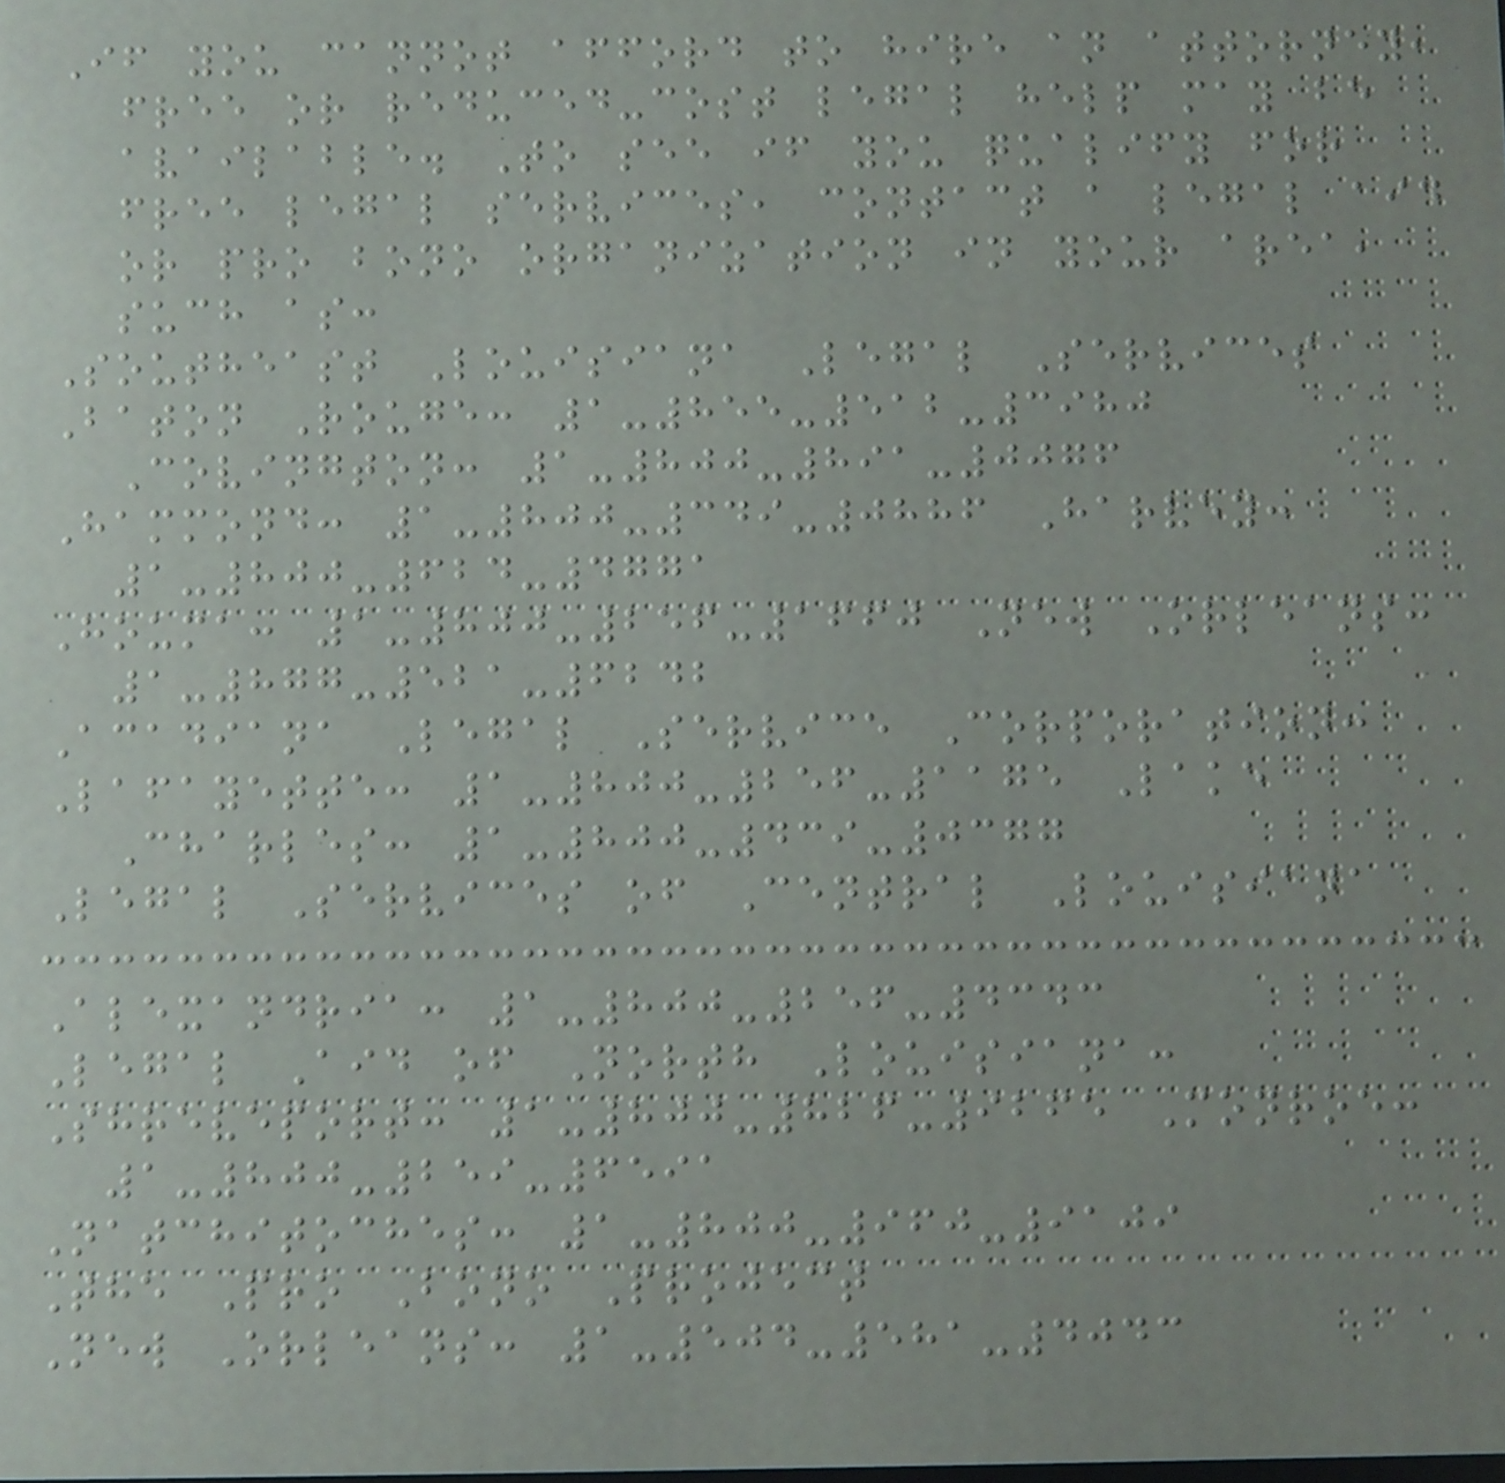If you cannot afford to hire an attorney,
free or reduced-cost legal help may be
available. To see if you qualify for
free legal services, contact a legal aid
or pro bono organization in your area,
such as:
Southeast Louisiana Legal Services
Baton Rouge: 1-855-512-3980
Covington: 1-800-891-0076
Hammond: 1-800-349-0886 Harvey:
1-800-624-4771
Houma: 1-800-256-1660 New Orleans:
1-877-521-6242
Acadiana Legal Service Corporation:
Lafayette: 1-800-256-1175 Lake
Charles: 1-800-439-0377
Legal Services of Central Louisiana
Alexandria: 1-800-256-4343
Legal Aid of North Louisiana:
Shreveport: 1-800-826-9265 Monroe:
1-800-259-6591
Natchitoches: 1-800-960-9109
The Pro Bono Project
New Orleans: 1-504-581-4043
